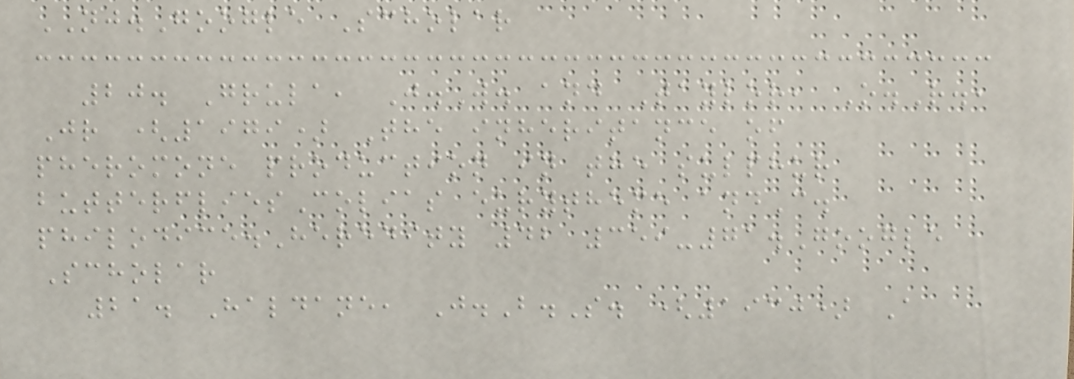NJ.Google Scholar
20. Grula, J.W. and Taylor, O.R.,
Jr (1979) The inheritance of
pheromone production in the sulphur
butterfliesColias eurytheme andC.
philodice.Heredity 42 359-71.Google
Scholar
21. Haldane, J.B.S. (1930) A
